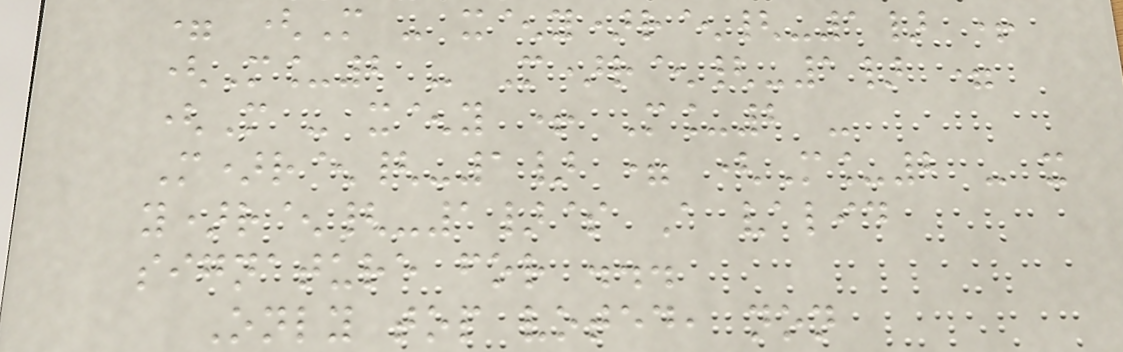= (M - x^y)r^{-1} +
(M_2 - M)r^{-1} =
(M - x^y + M_2 -
M)r^{-1} = (M_2 - x
y)r^{-1}$ A valid
signature for ...
Only top voted, non
